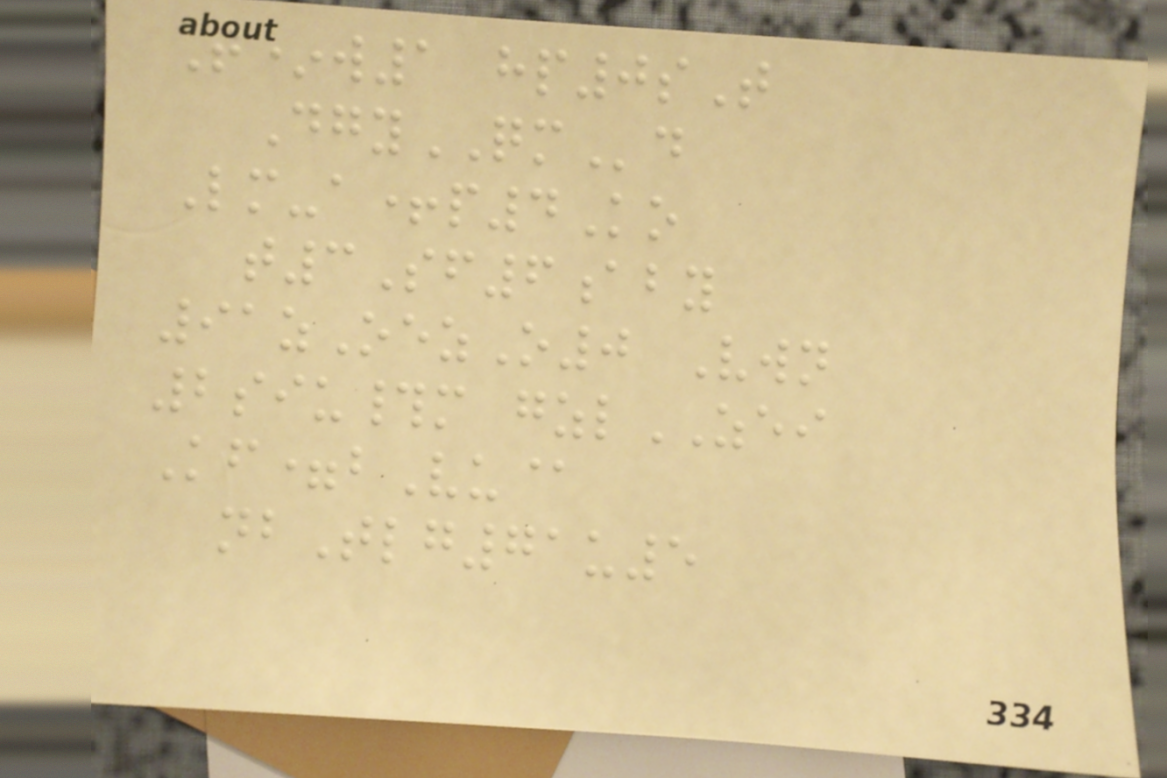T*w1 hp0sT
DgyQMd
Lm-a+p4Ko
t3Sf6aby
91zOezO0 Vwn
2siu#m gzlZEI
Kf=bVu@
nbTlg71u5
